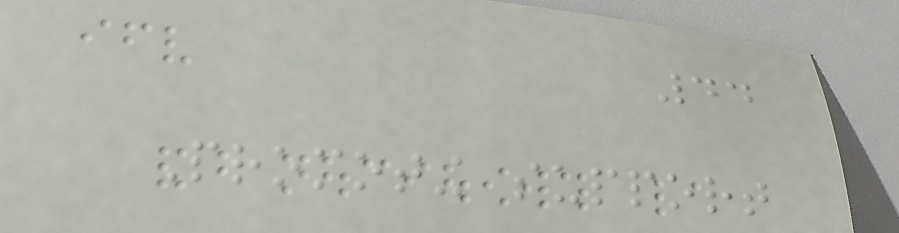44
Promoting support
